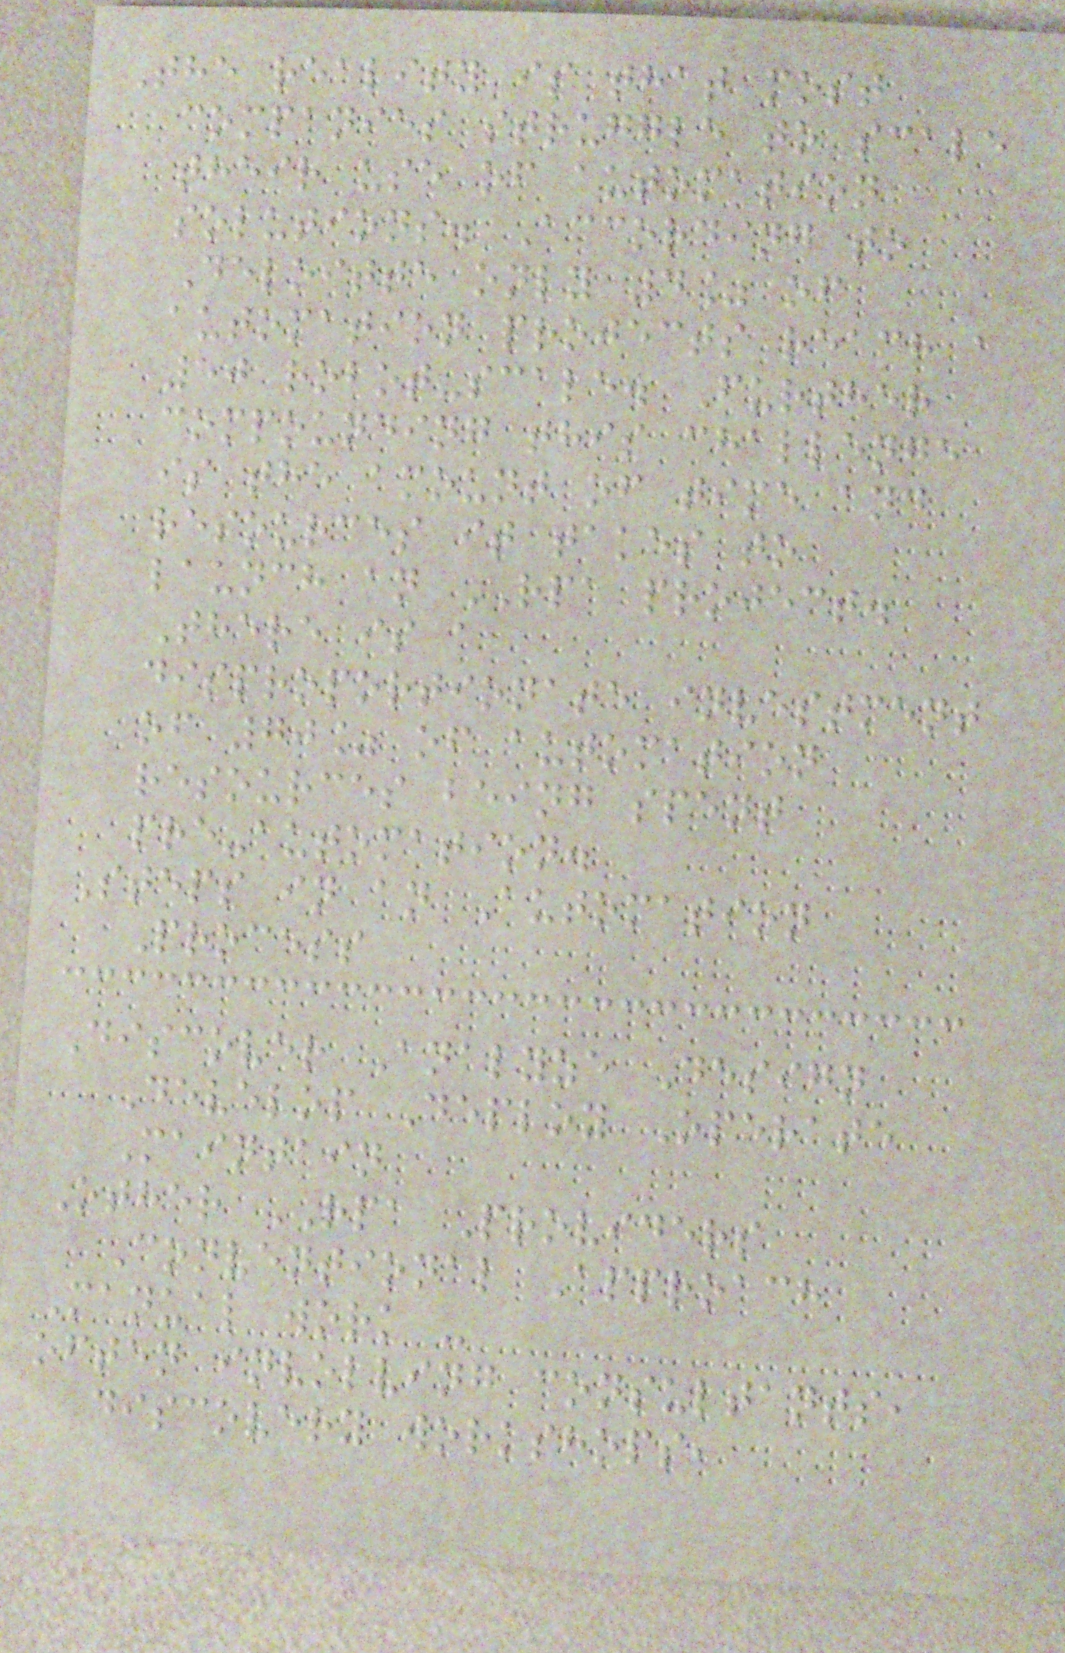The reality is that most
companies struggle to scale
their use of automation
solutions. According to
Deloitte only 4% of
automation projects reach a
50 robot-scale. Further
compounding this challenge
is the amount of time and
resources it takes to
launch an RPA project.
There is a
disproportionate investment
of 70% of automation
resources being spent
pre-automation.
Steps in an Automation
Process
Discover Analyze Design
Develop Deploy Operate
Maintain
Other RPA Providers
Conventional Approach
Manual work -
often involving consultants,
discovery workshops,
